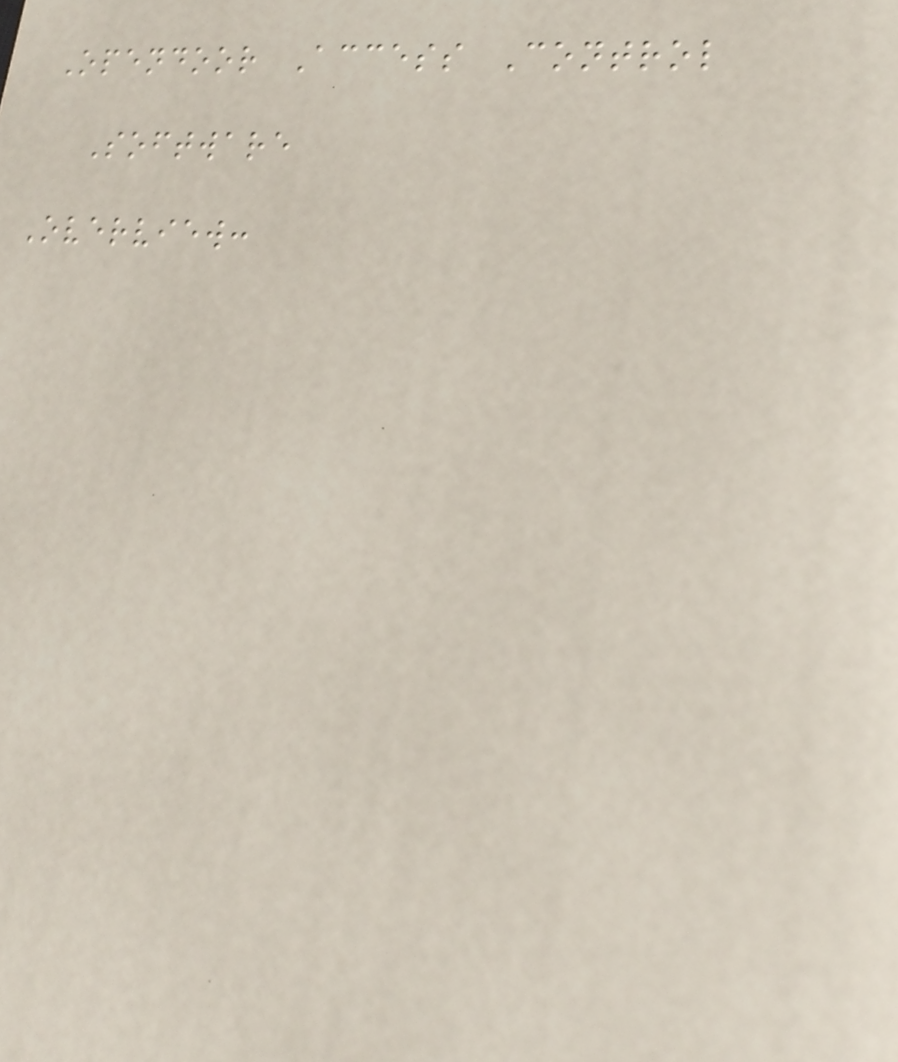Opendoor Access Control
Software
Overview:
